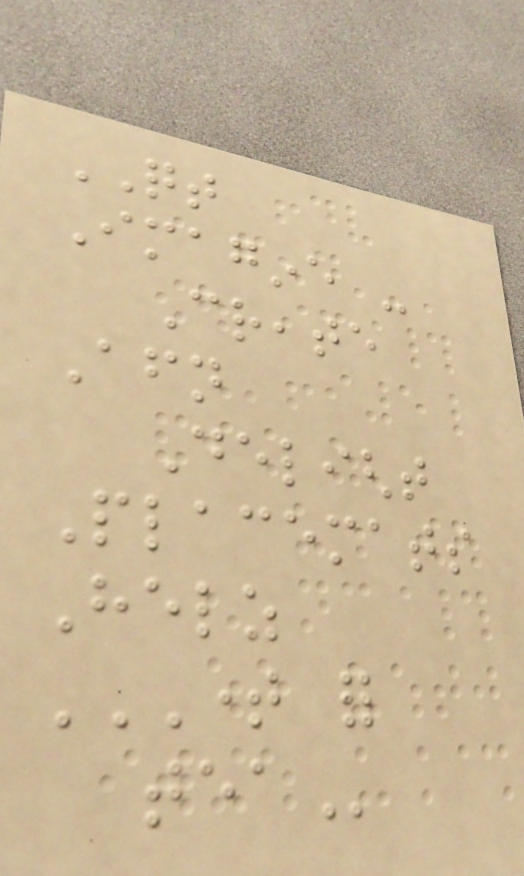QT
Imagine -
Create
Afternoon
Delight
Placemats
Helz
TIME FOR
TEA
